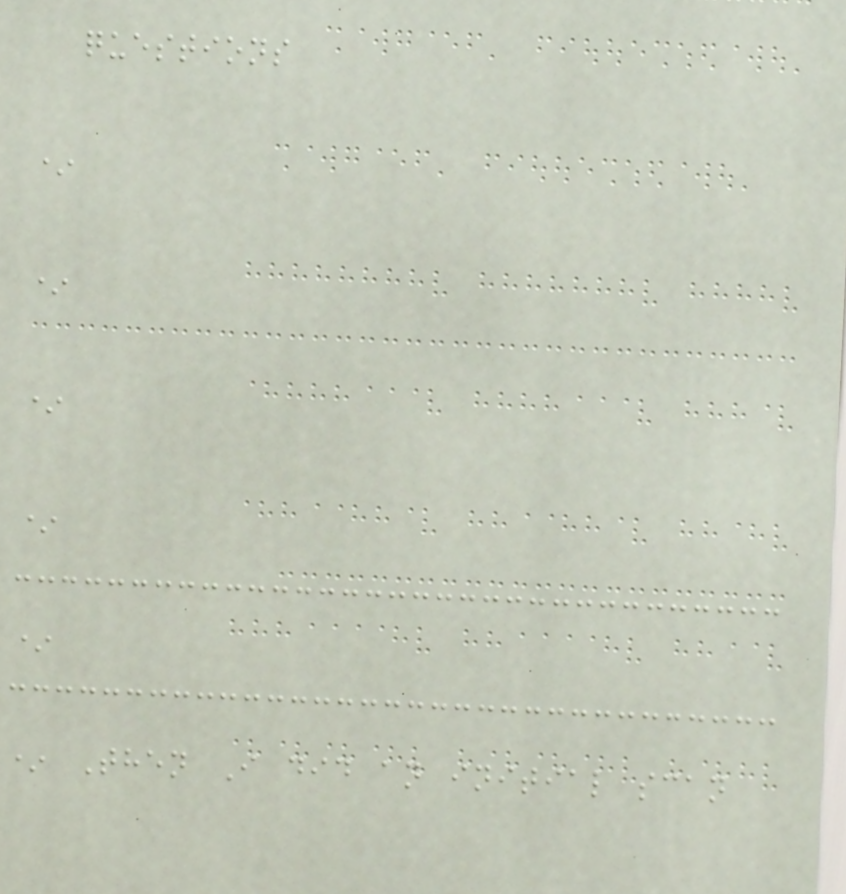questions
*
*
*
*
*
* Then I did an initial scan
